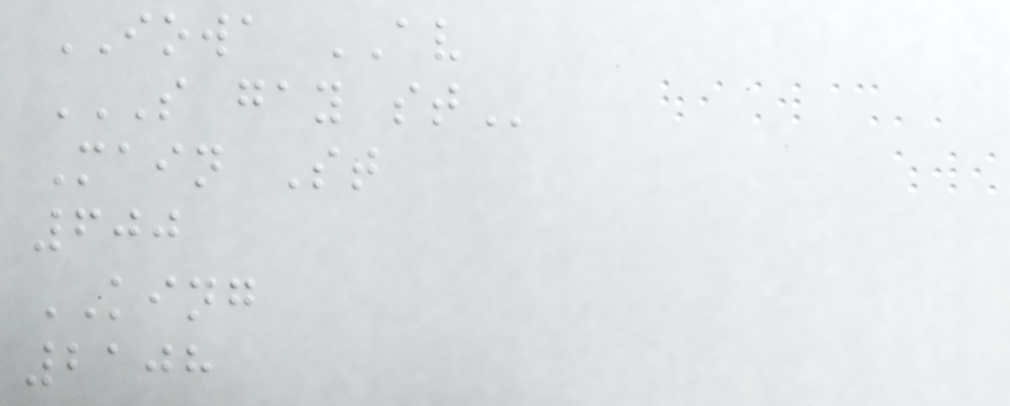IOWA AV
S GAY ST
Main St
600
KING
2108
